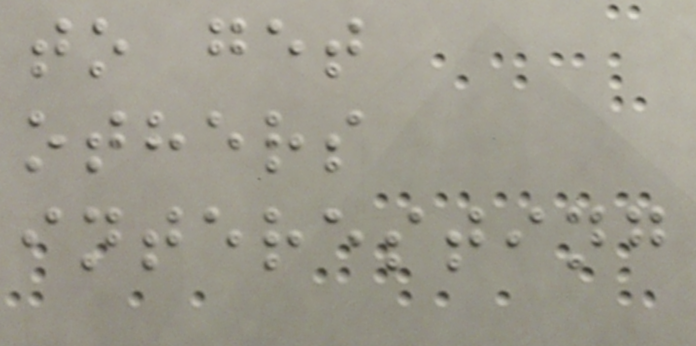to get
others
interesting
